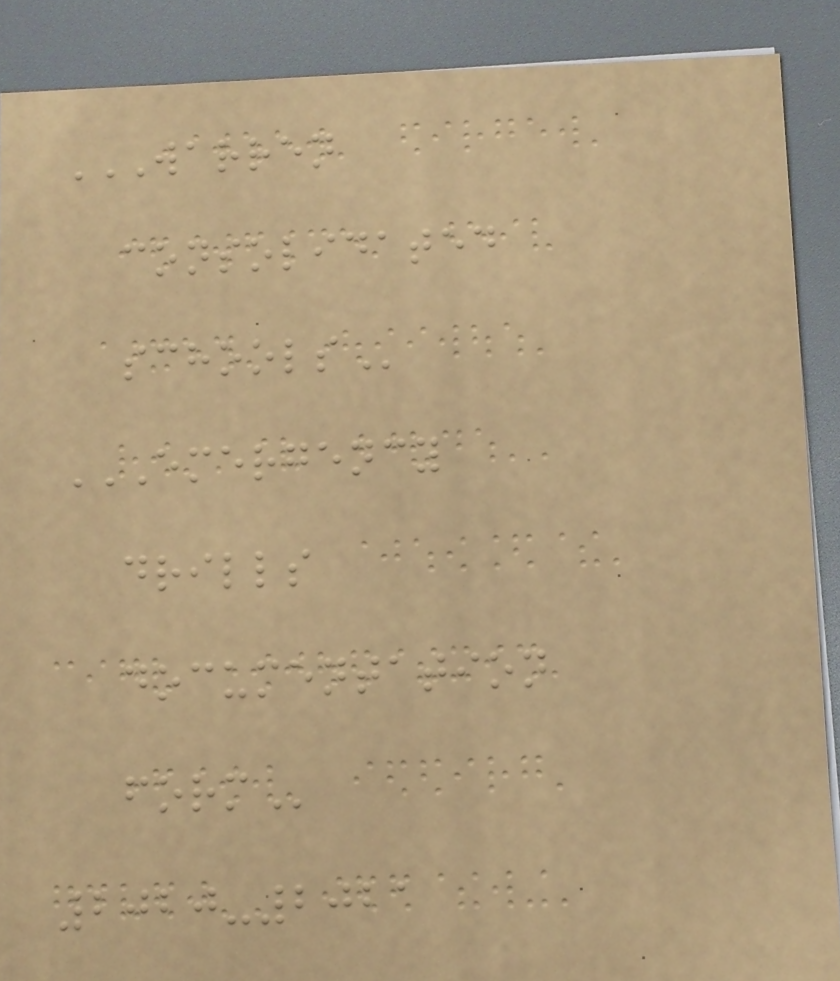WARREN
CONSOLIDATED
SCHOOLS
EMERGENCY
DRILLS
DOCUMENTATION
FORM
2020-2021
